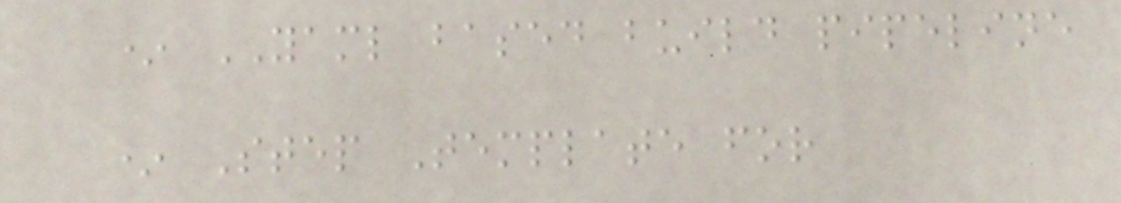* YAML based build pipeline
* Step Template for
